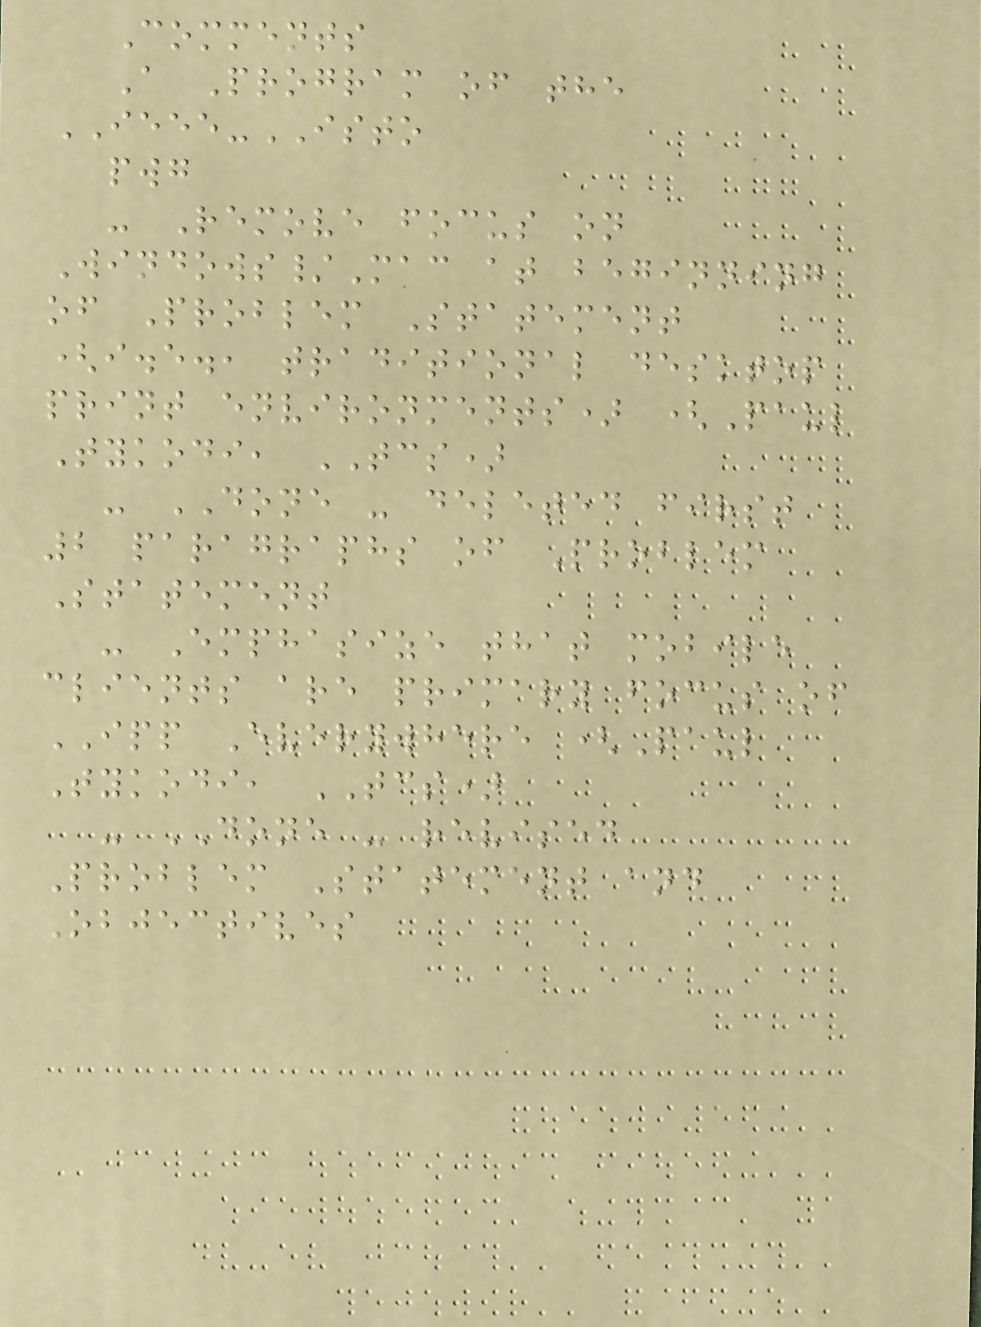Comments
A Program of the
IEEE-ISTO
pwg
- Remove focus on
Windows/Mac at beginning
of Problem Statement
(i.e., traditional desktop
print environments) (Paul
Tykodi, TCS)
- DONE - deleted first
2 paragraphs of Problem
Statement
- Emphasize that mobile
clients are primary focus of
IPP Everywhere (Paul
Tykodi, TCS)
- DONE - revised
Problem Statement and
Objectives
